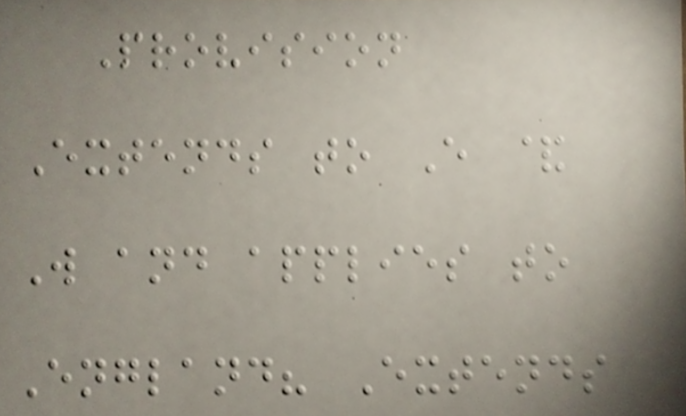Provision
Extends to E &
W and applies to
England? Extends
